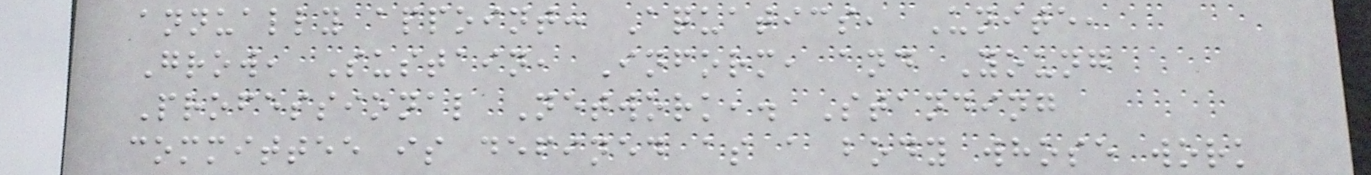annually appoint: Aquatics, Unite,
Grow, Sustain, Inform, and Young
Professional Network,. Standing
committee is defined as a body whose work
